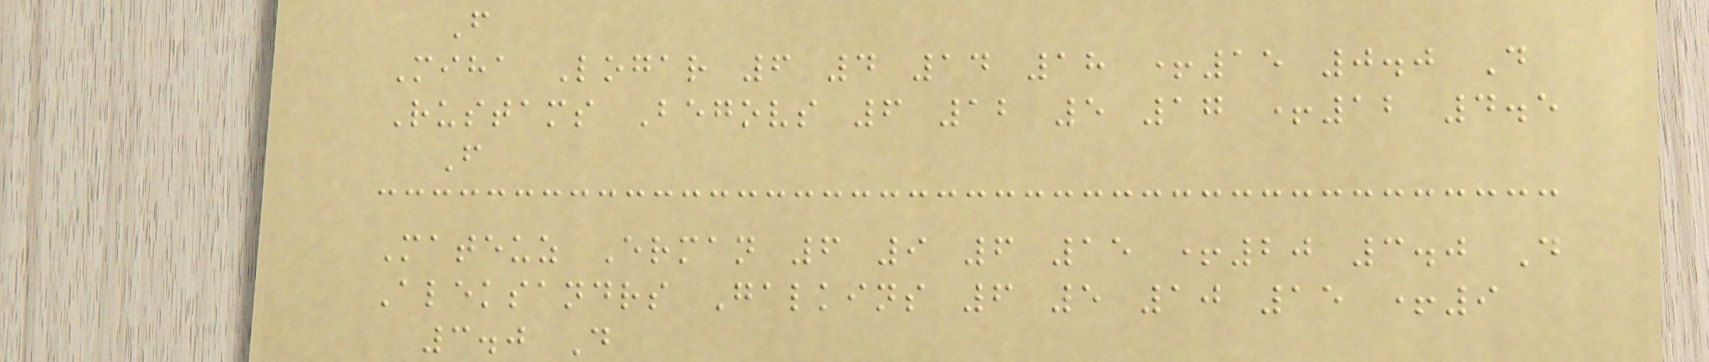F
Miha Logar 6 4 14 18 +15 0.0 D
Rustams Begovs 6 12 5 17 +12 4.5
F
Mateuz Erman 6 9 6 15 +20 3.0 D
Aleksandrs Galkins 6 5 10 15 +9
3.0 D
